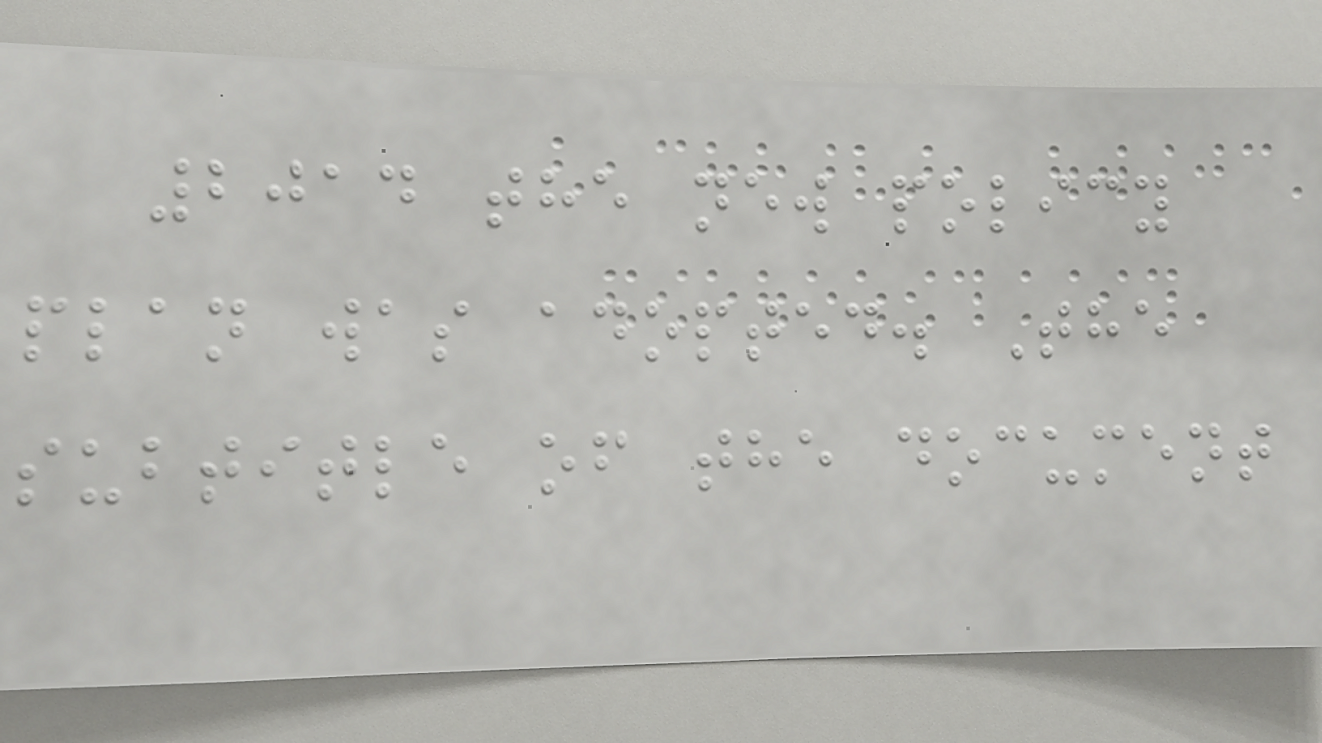2014 the new policy
plan was adopted. The
subtitle of the document
